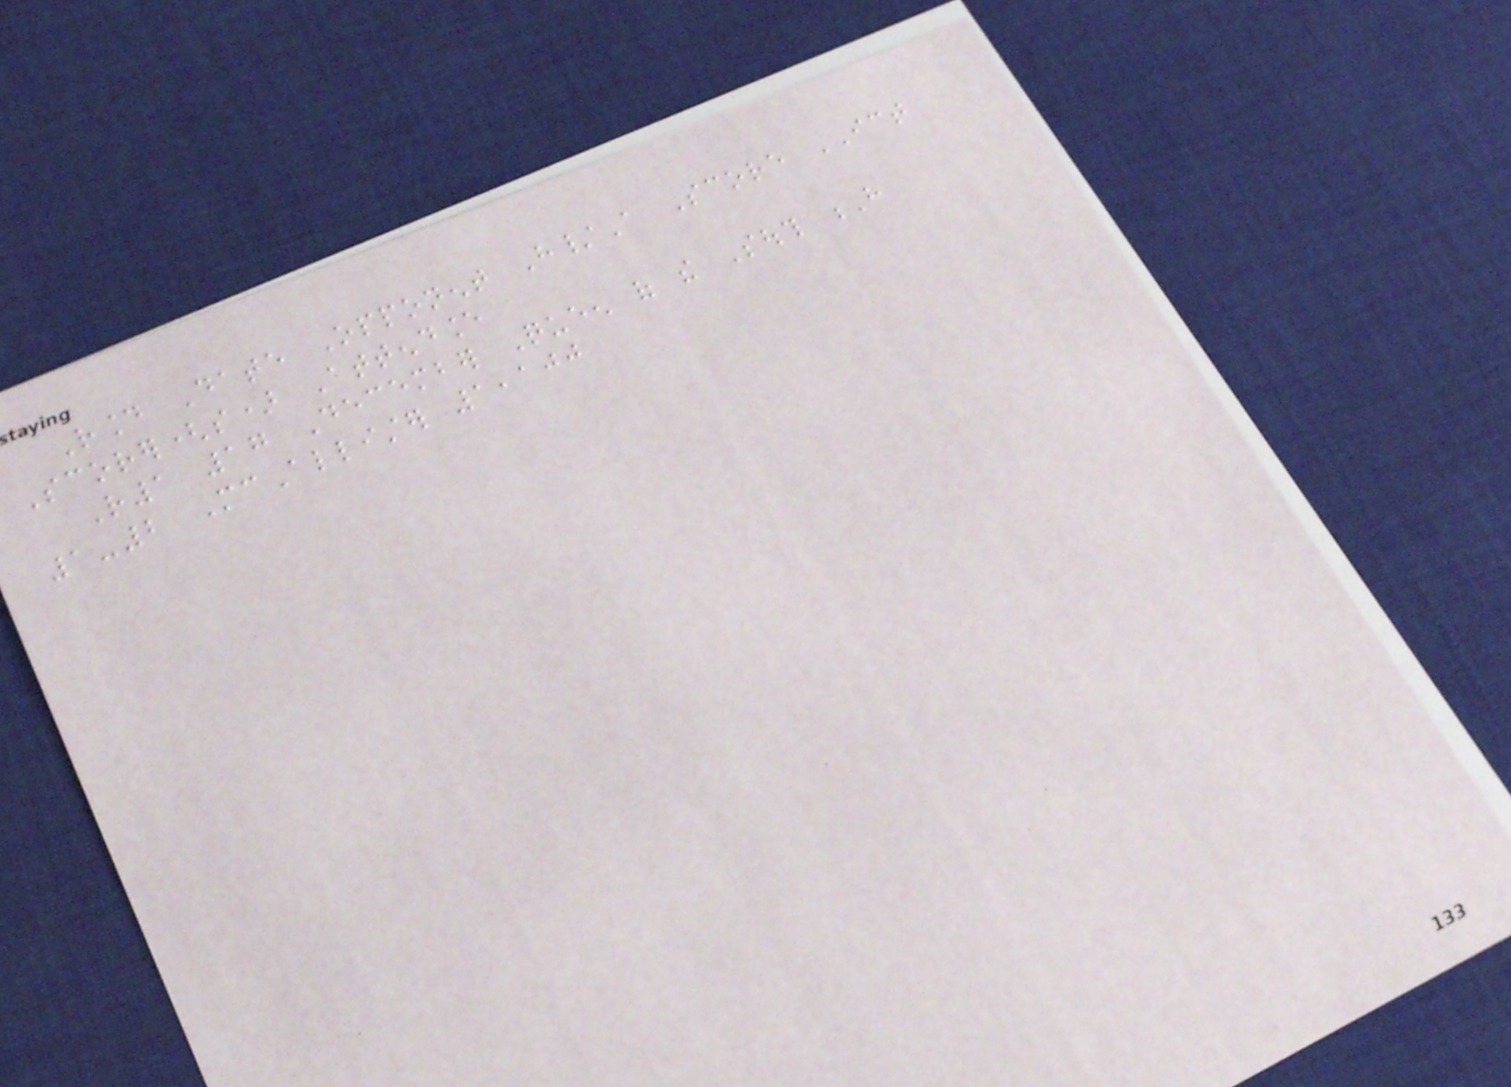Round Date Opponent H/A Score ICT
Scorer(s) Attendance
R1 17 December Queen of the South H
1-2 McAllister 1,100
